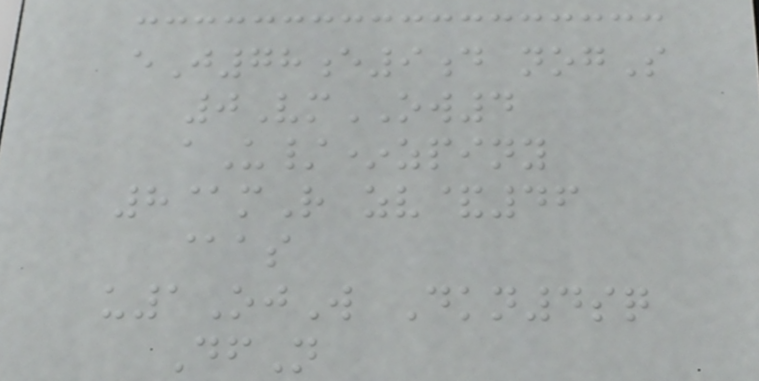eJ78e9d nogS
0VmOW4
aU/*zpiny
8@mR zv&46
@as
u1OjW Dkn4sq
DfN
